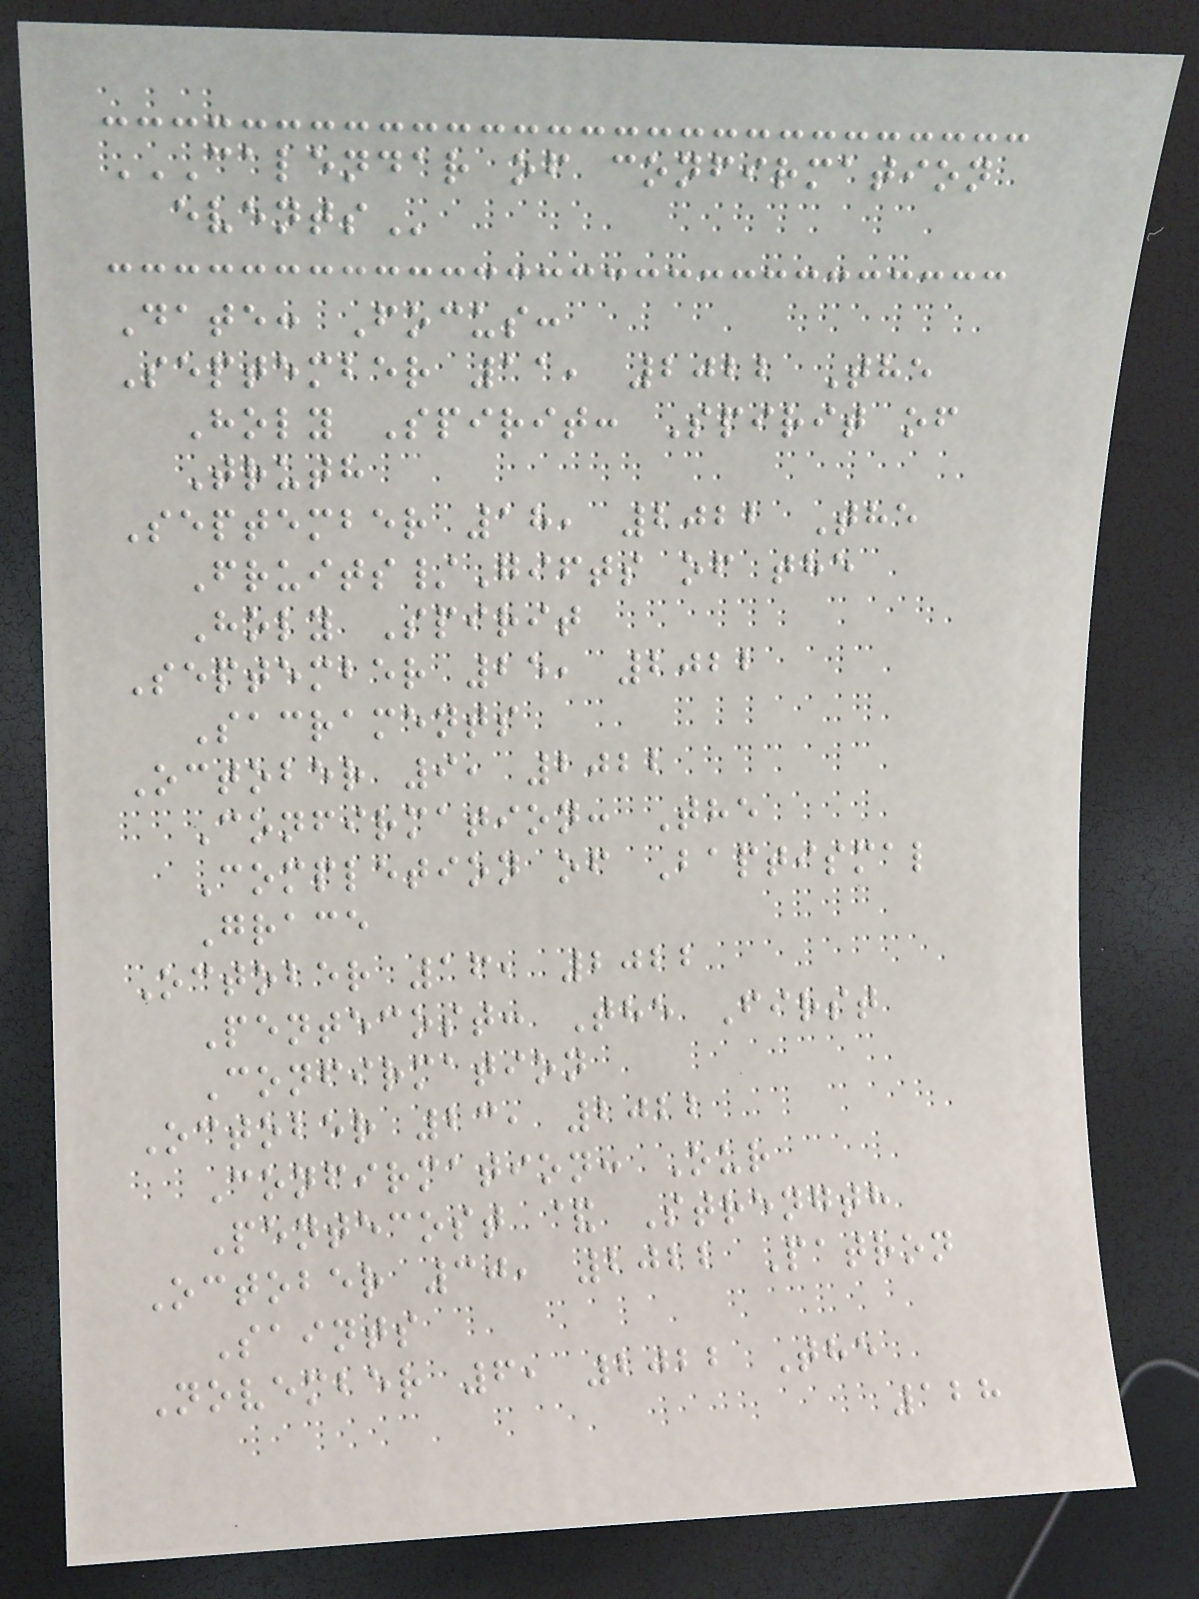CALENDAR OF CONFIRMATION
EVENTS
Date: Focus:
September 11, 2022 The
Holy Spirit: Spirit of
Truth
September 18, 2022 The
Fruits/Gifts of the
Holy Spirit
September 25, 2022
Sacraments
October 9, 2022
Confirmation: The
Completion of Baptismal
Grace
October 16, 2022
Pentecost: The First
Confirmation
October 23, 2022
Confirmation: Our
Pentecost & Strength
October 30, 2022 Patron
Saints
November 6, 2022 The
128
